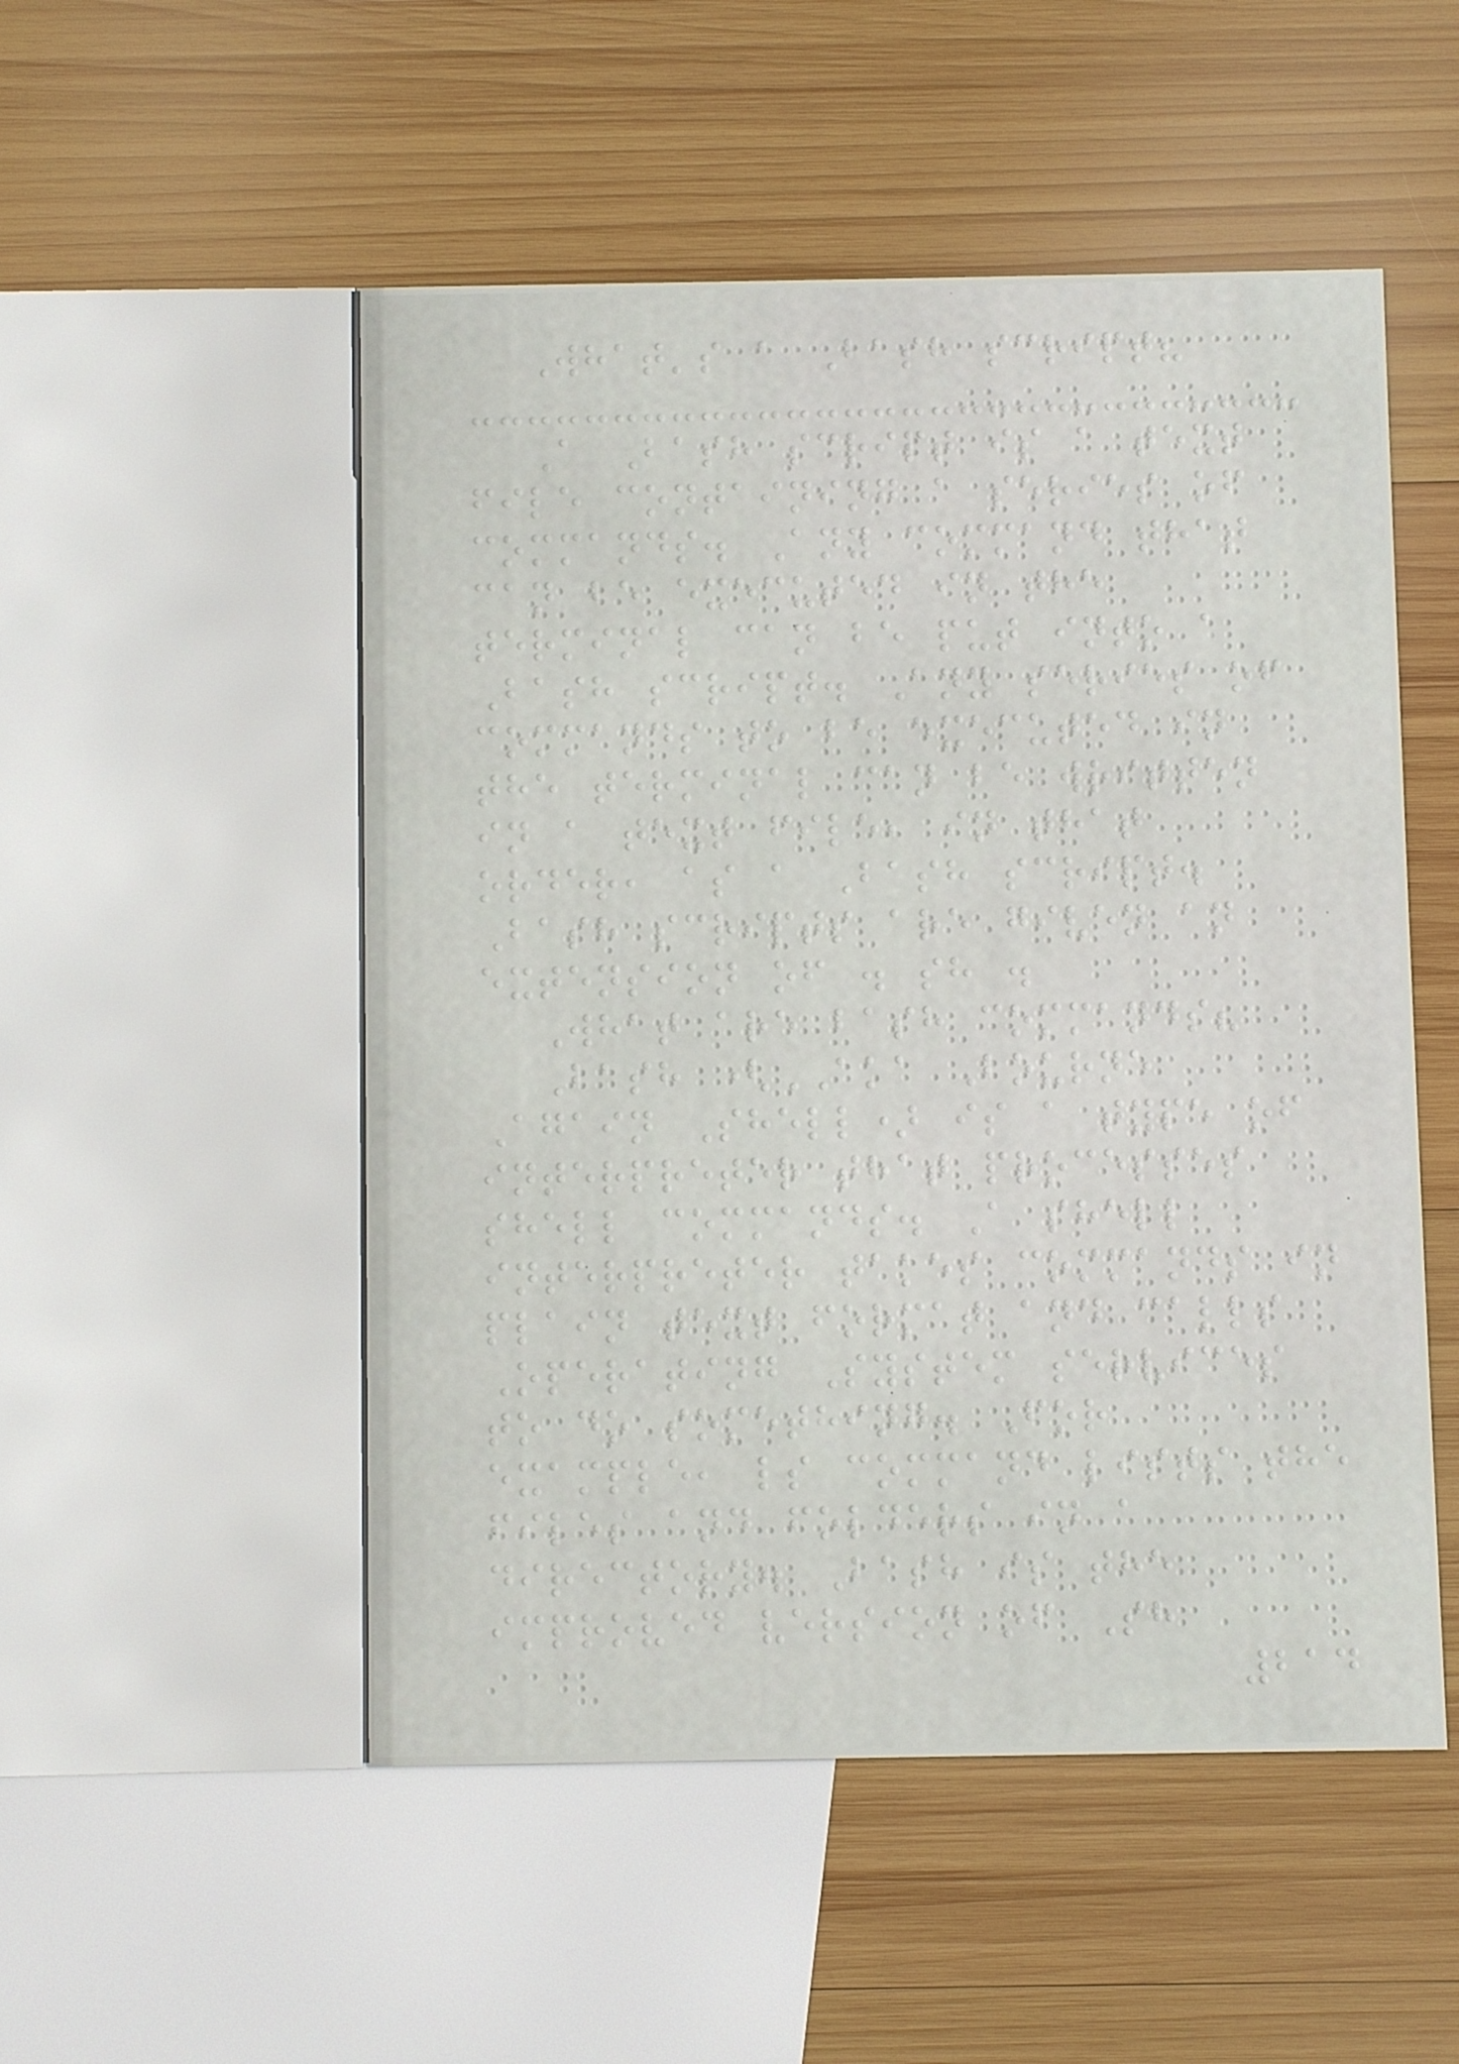What's a Bash script?
A Bash script is a text
file containing a series of
commands. Any command that
can be executed in the
terminal can be put into a
Bash script. Any series of
commands to be executed in
the terminal can be written
in a text file, in that
order, as a Bash script.
Bash scripts are given an
extension of . sh .
What are bash commands?
Bash (AKA Bourne
Again Shell) is a type of
interpreter that processes
shell commands. A shell
interpreter takes commands in
plain text format and calls
Operating System services
to do something. For
example, ls command lists the
files and folders in a
directory. Bash is the
improved version of Sh
214
